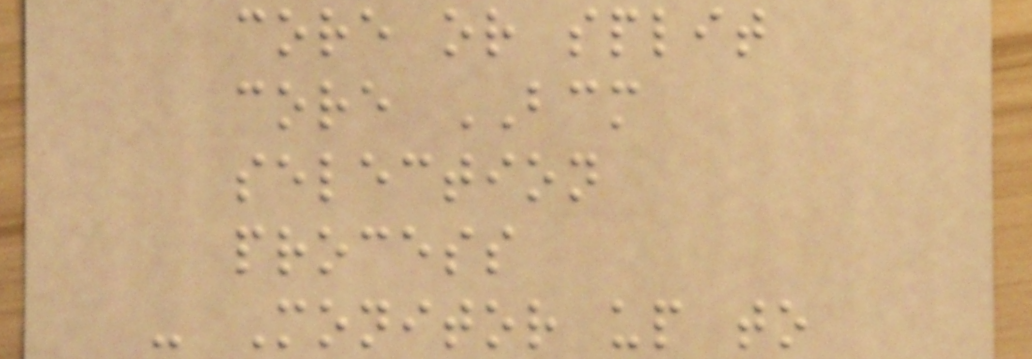core or split
core BCM
selection
process
- Monitor up to
